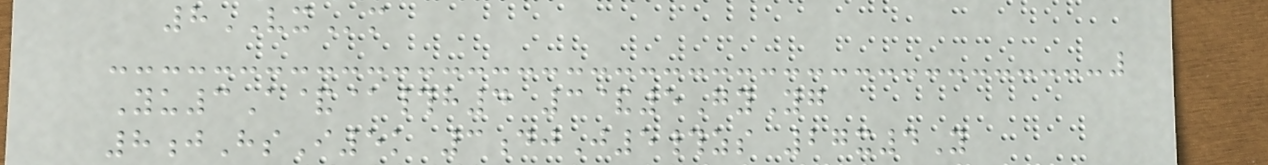8VXm
Yu3A&@#h4 3&5GyYg
8jHsI5k 3djJ5#zs 27x4Y
